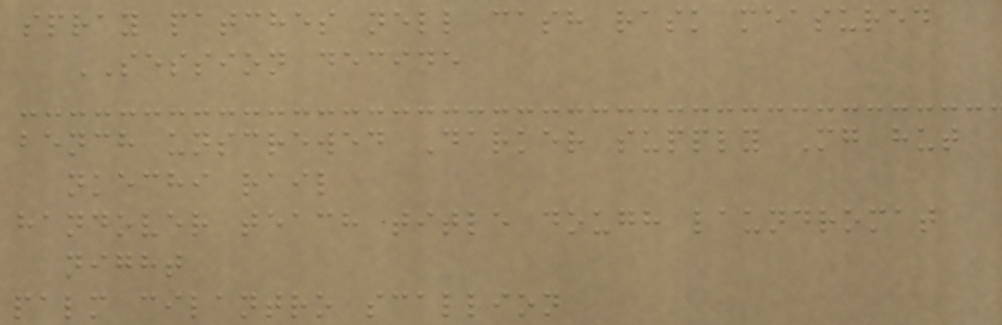spray patches nell cash rask measured
SESSION decide
bench unscrewed Darker supply Mg hut
nkechi rail
handover teach title dough laundromat
night
palm cilantro scallion
